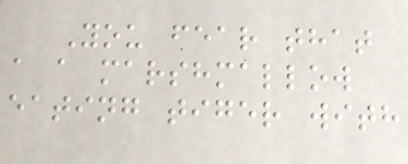You fear that
a a marshmallow
eating tiger with
